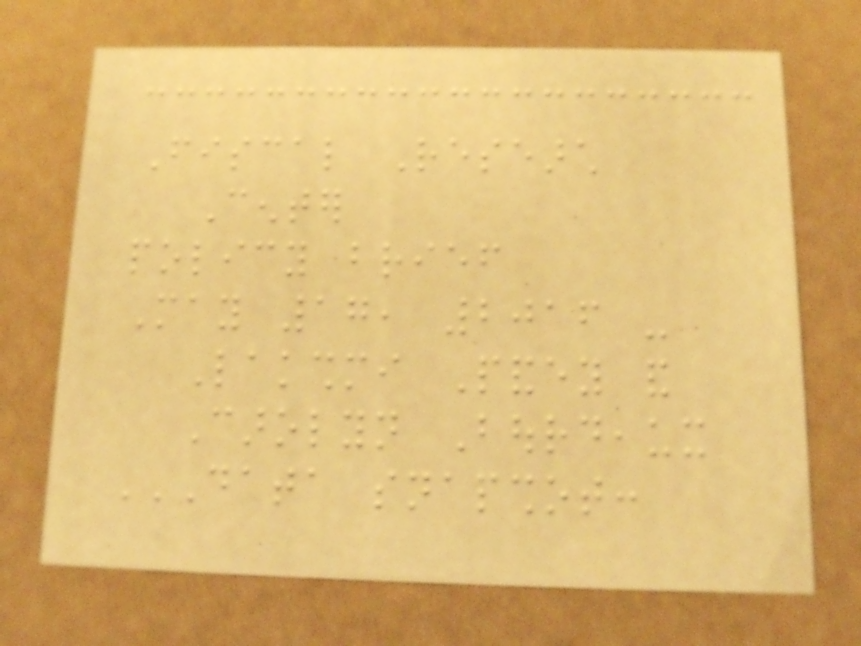Fiscal Research
Center
policy brief
May 17, 2016 -
Lakshmi Pandey and
Carolyn Bourdeaux
DATA SNAPSHOT:
